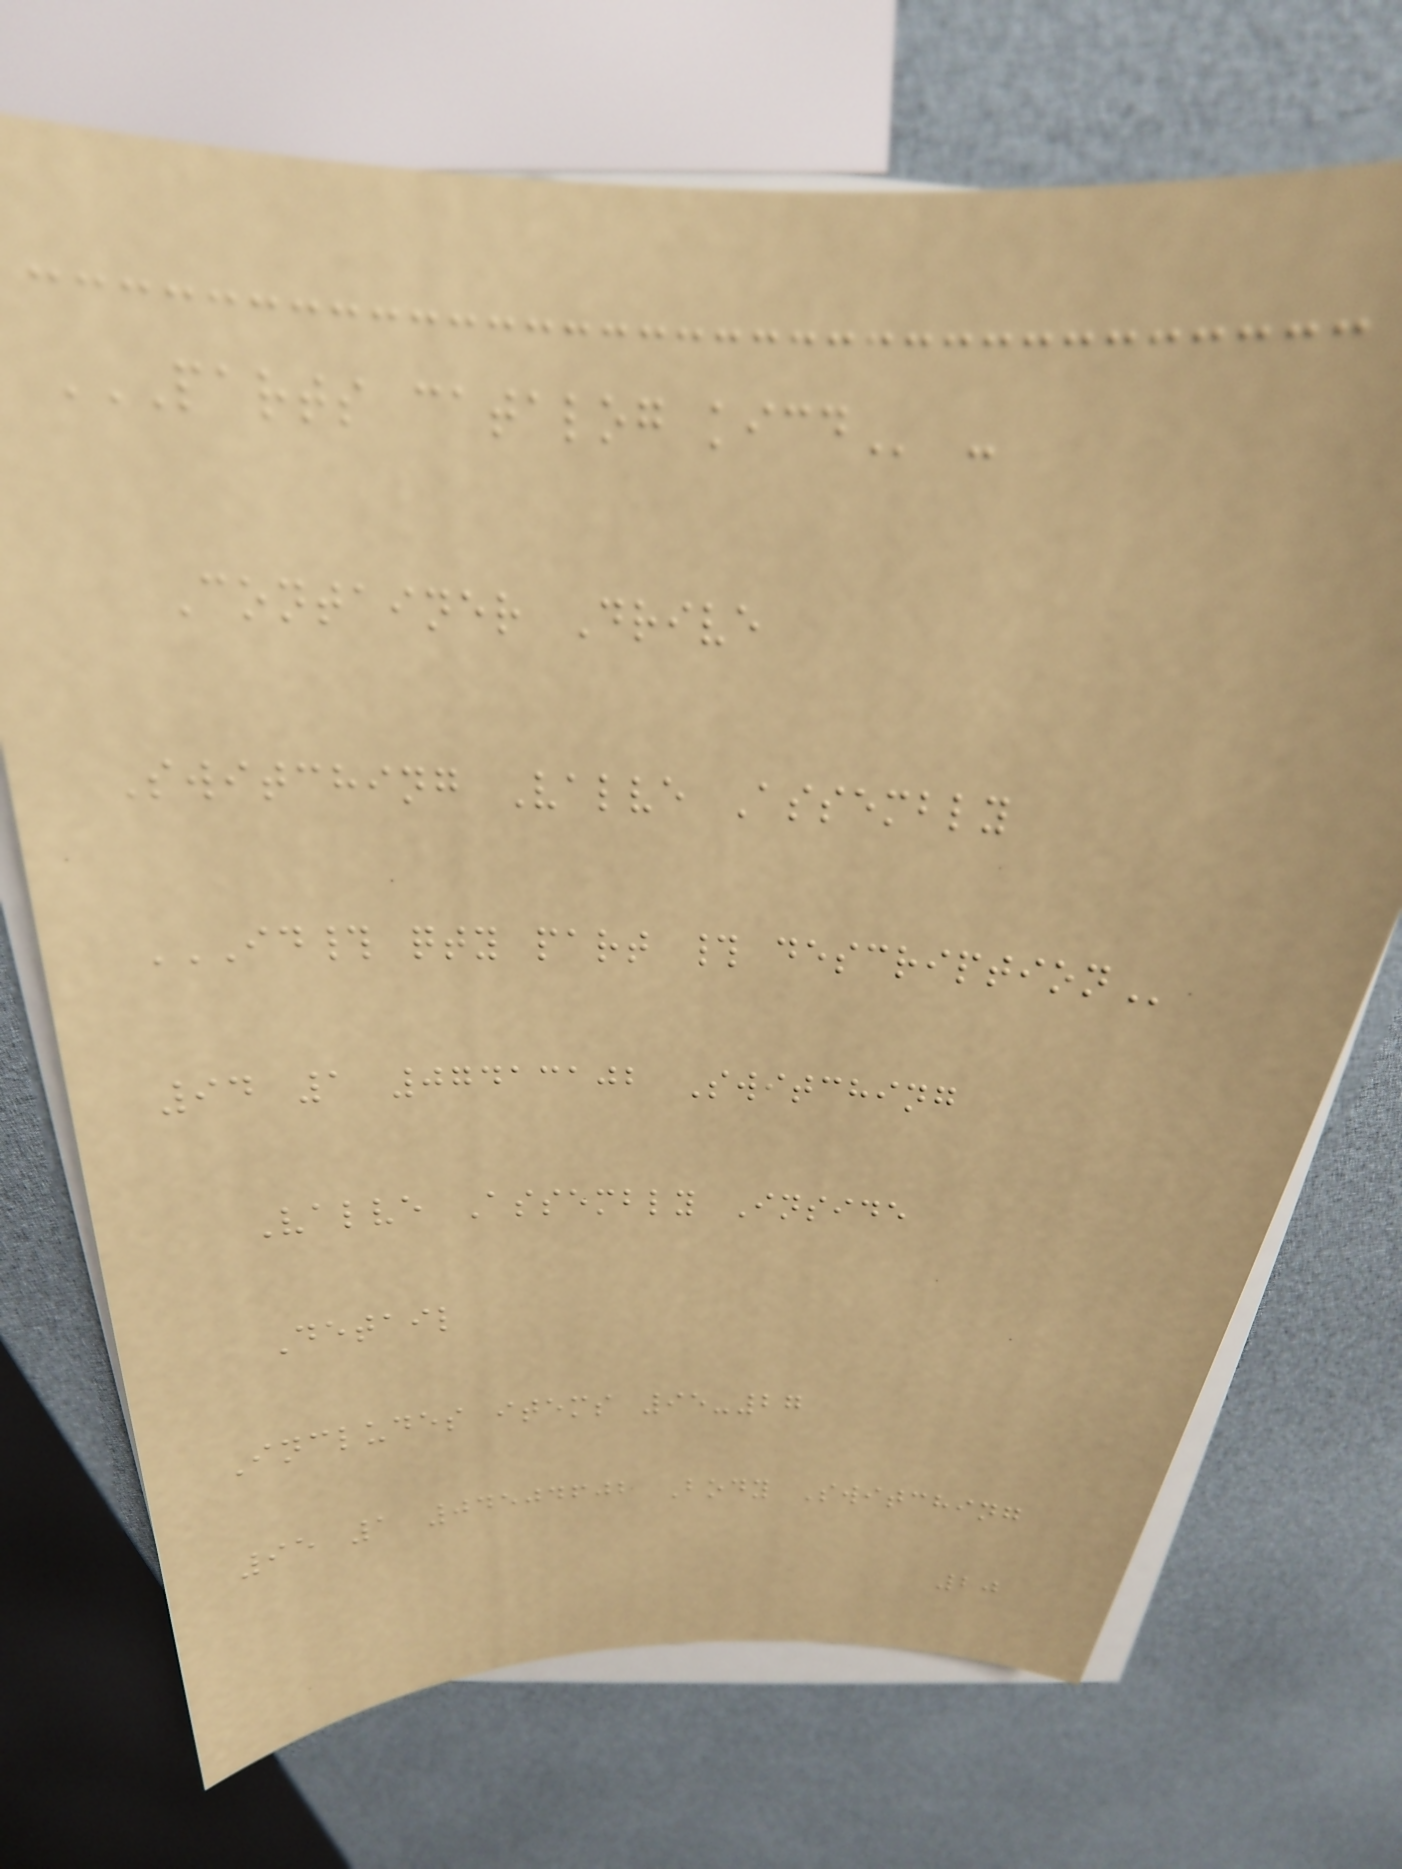PARTS CATALOG KICD -
Container Drive
Switching Valve Assembly
ID# QTY PART # DESCRIPTION
94 1 07413102 Switching
Valve Assembly Inside
Detail
Includes items 95-27
95 1 04504602 Body Switching
20
